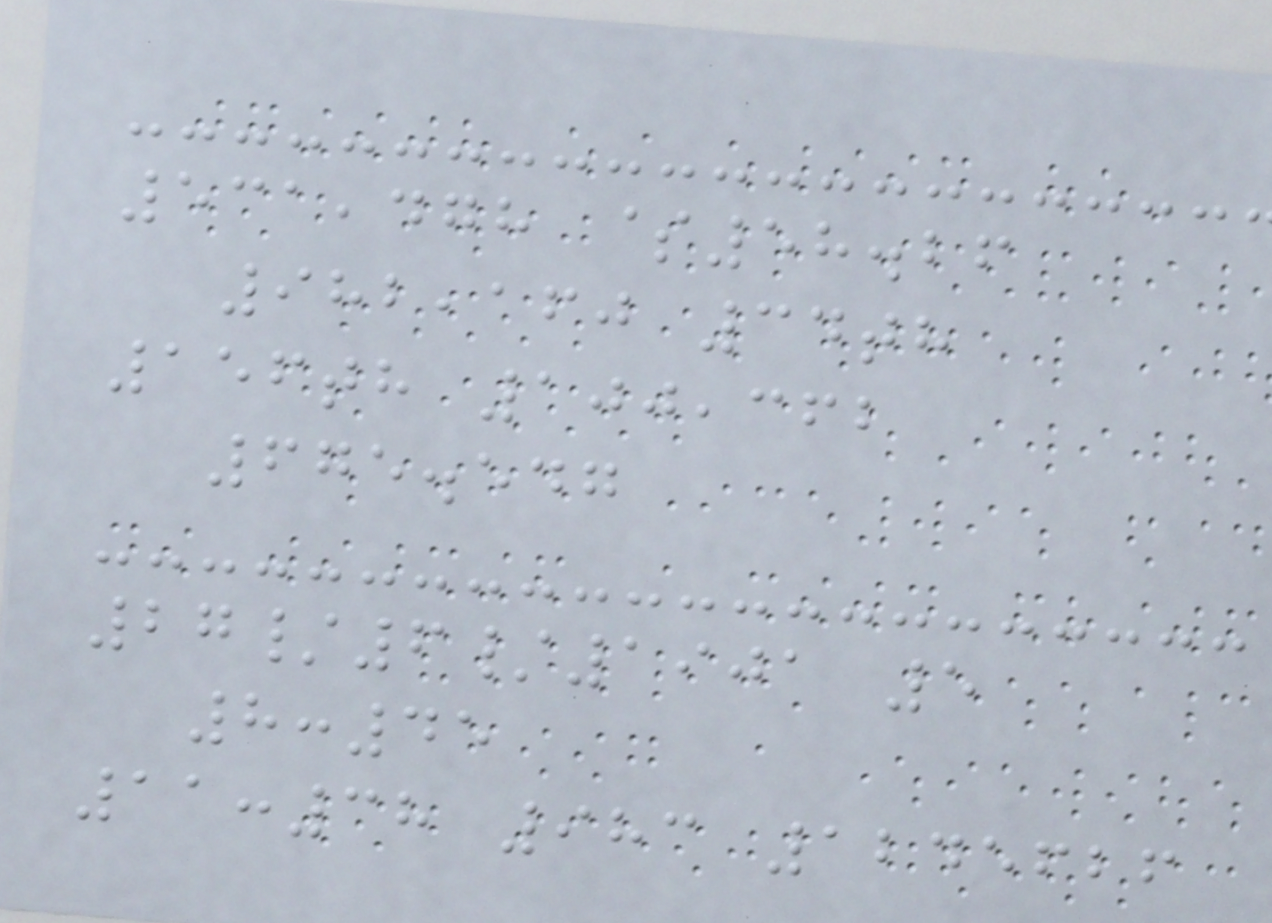531,478 $58.26
982,160 34th
156th 100,362
675.547
27/6/1901 5
8:45
11:38 983 1245626
